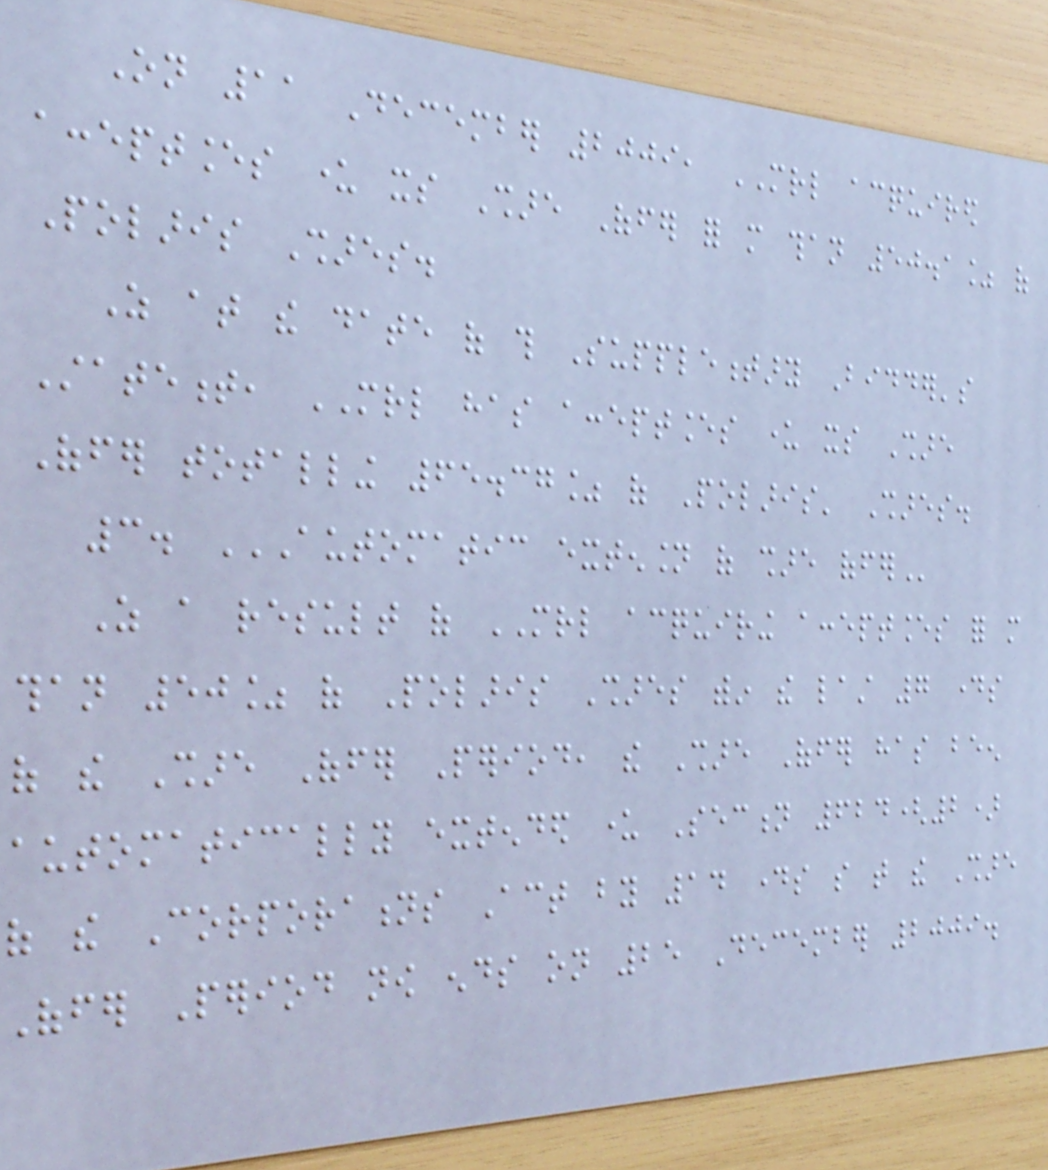On 11 December 2009, MRL acquired
acceptances under its Share Offer for more than 50.1% of
Polaris Shares.
As at the date of this Supplementary Bidder's
Statement, MRL has acceptances under its Share
Offer totalling 65.37% of Polaris' Shares.
3. AUTOMATIC EXTENSION OF SHARE OFFER
As a result of MRL acquiring acceptances for more
than 50% of Polaris Shares within the last 7 days
of the Share Offer Period, the Share Offer has been
automatically extended under Section 624(2)
of the Corporations Act by 14 days so that the Share
Offer Period now ends on 25 December 2009.
